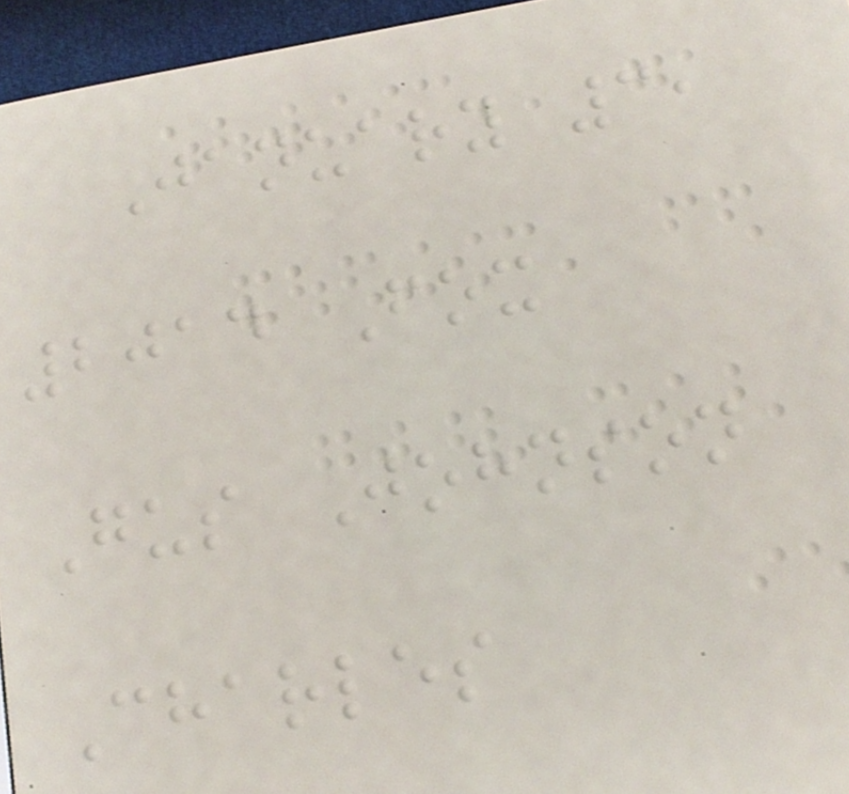January 3,
2014 Fox
Gus Johnson
Charles
